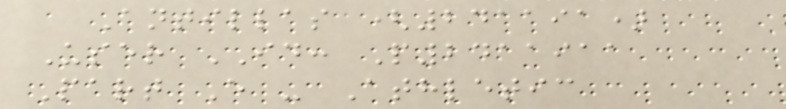Antillas (241191)
User ID: P2411911
Part E - Athletic
